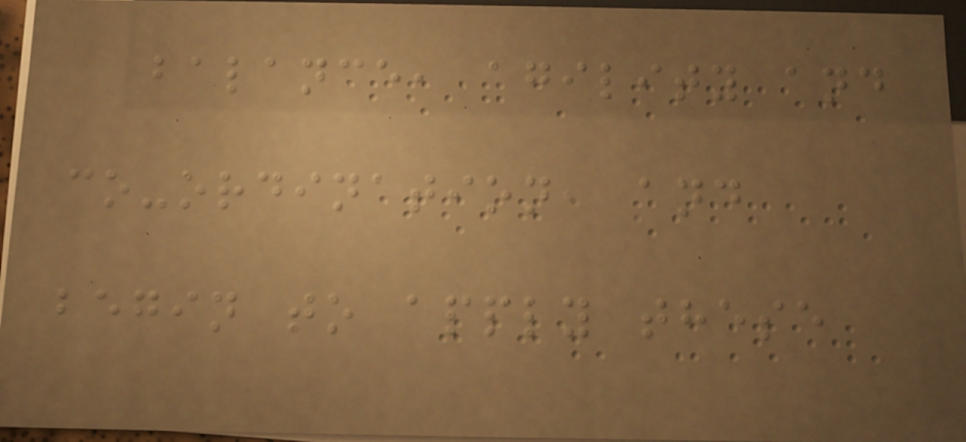balance, agility and
co-ordination, and
begin to apply these
